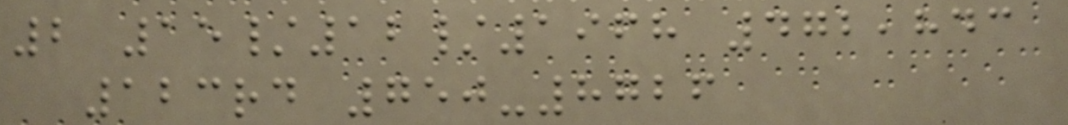2 15/12/1968 472,843
123rd 750-8726
